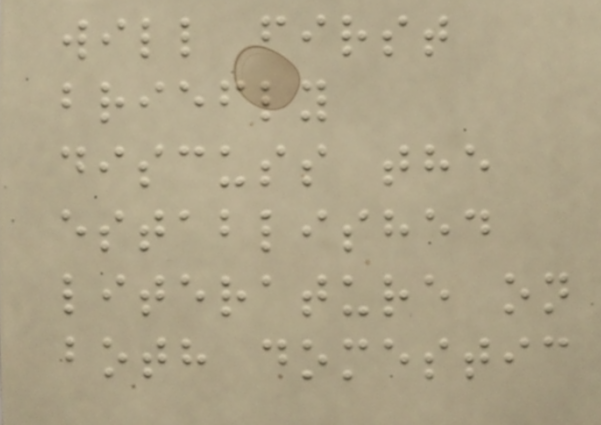will first
briefly
discuss the
established
literature on
both domestic
